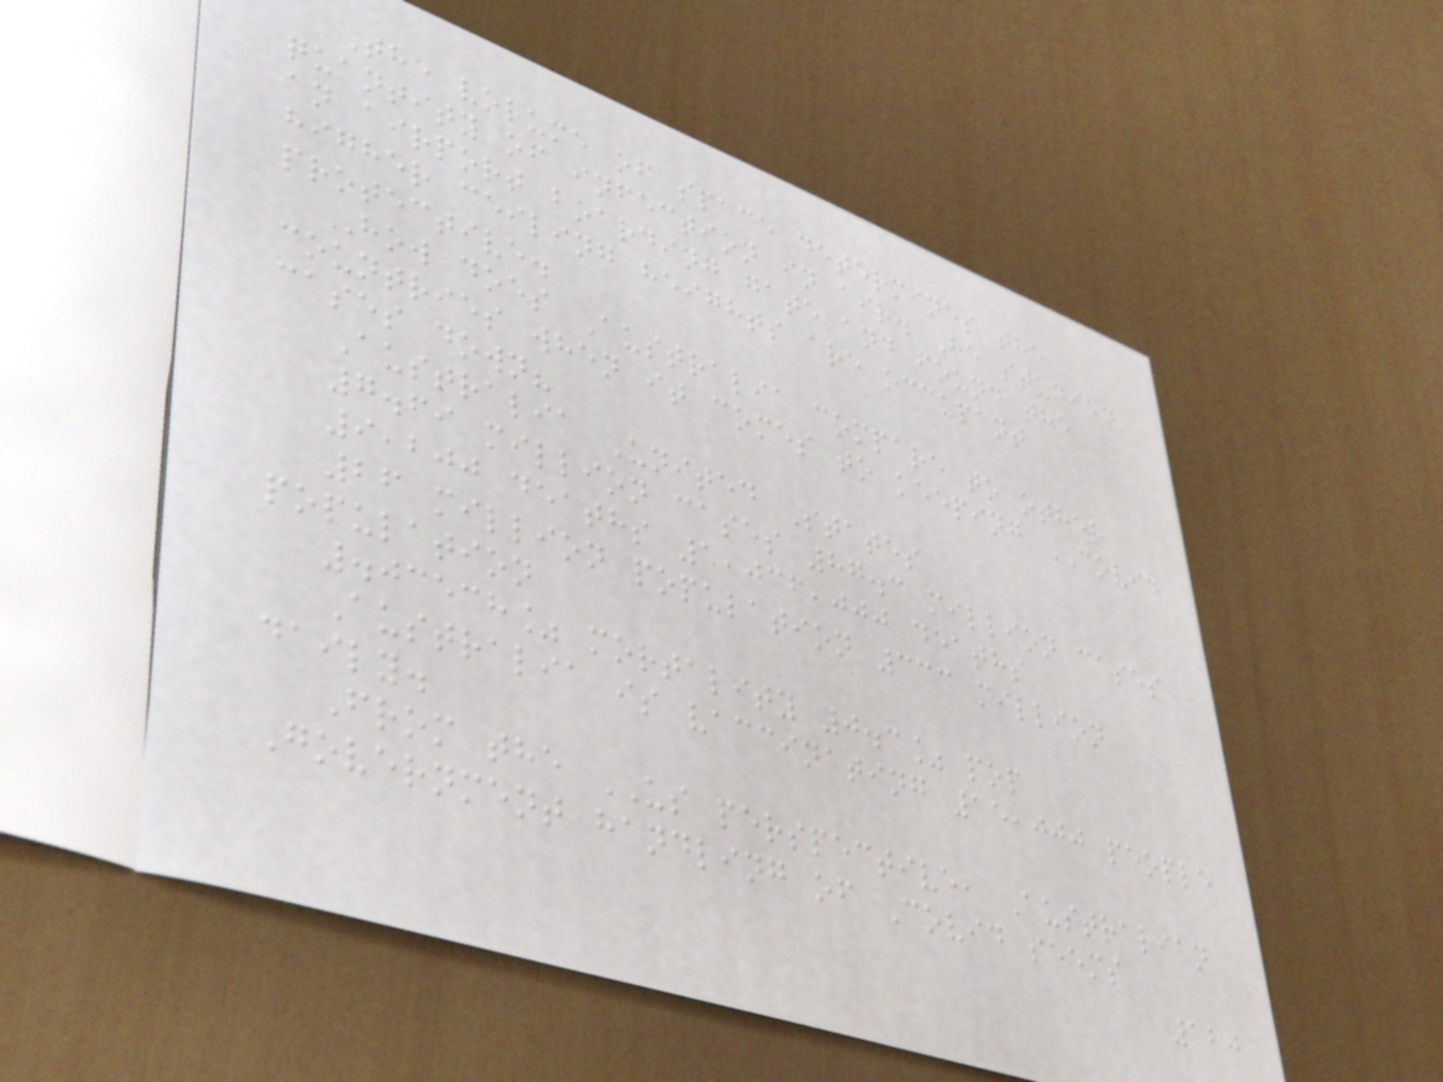The volume of space determines the
quantity of infection in air. He studied
an airport boarding gate and found the
higher ceiling heights are occupant
protective.
How does Australia compare to other
countries when it comes to keeping COVID
cases down?
Australia United States
7.69 million cases 87.3 million cases
9,200 deaths 1,036,000 deaths
26 million population 333 million
population
.03538% mortality 0.3% pop
Australia is vaccinating 15,000 people
daily.
From the US perspective, Australian
Government handling of Covid seems
120
